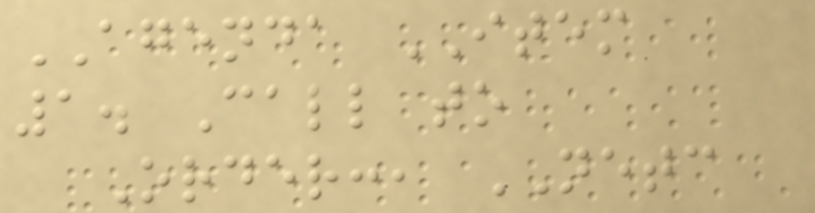AGENDA ITEM
1. Call to
Order:, NETC
